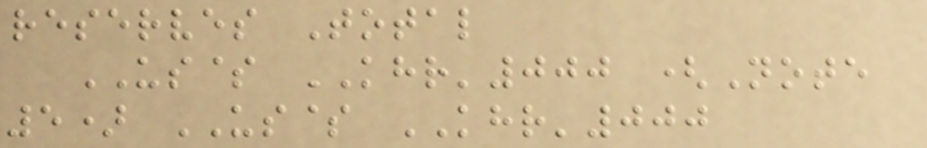reserves Total
US$ KHR'000 (Note
5) US$ KHR'000
